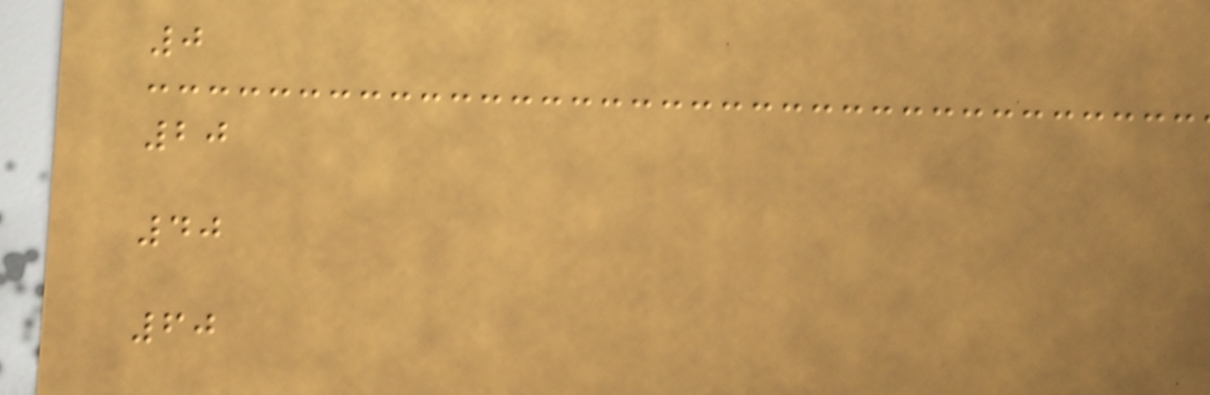0
20
40
60
